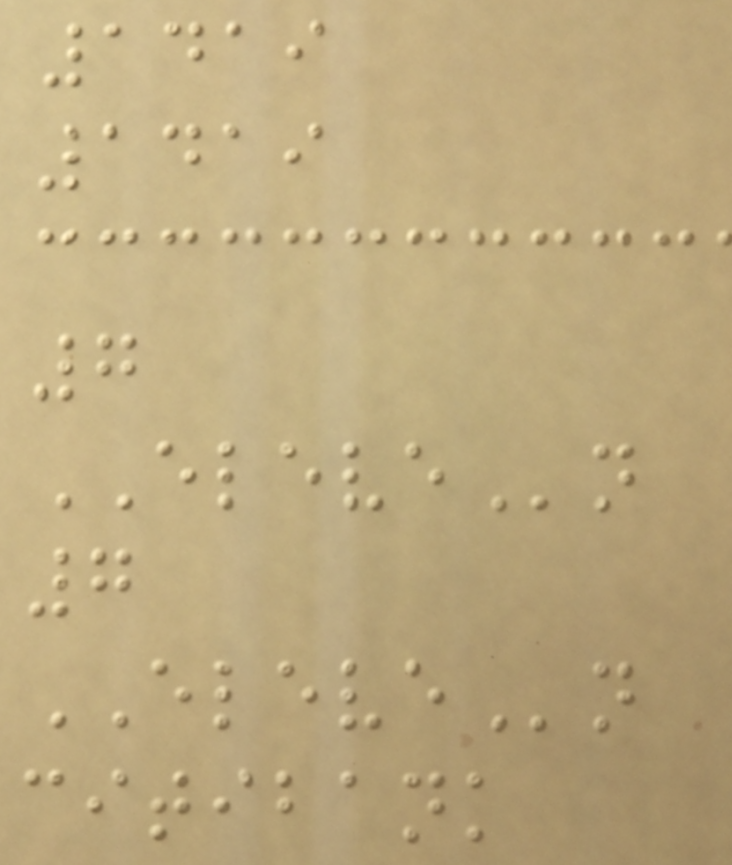1419
1419
7
ELEVEn
7
ELEVEn
citibank
